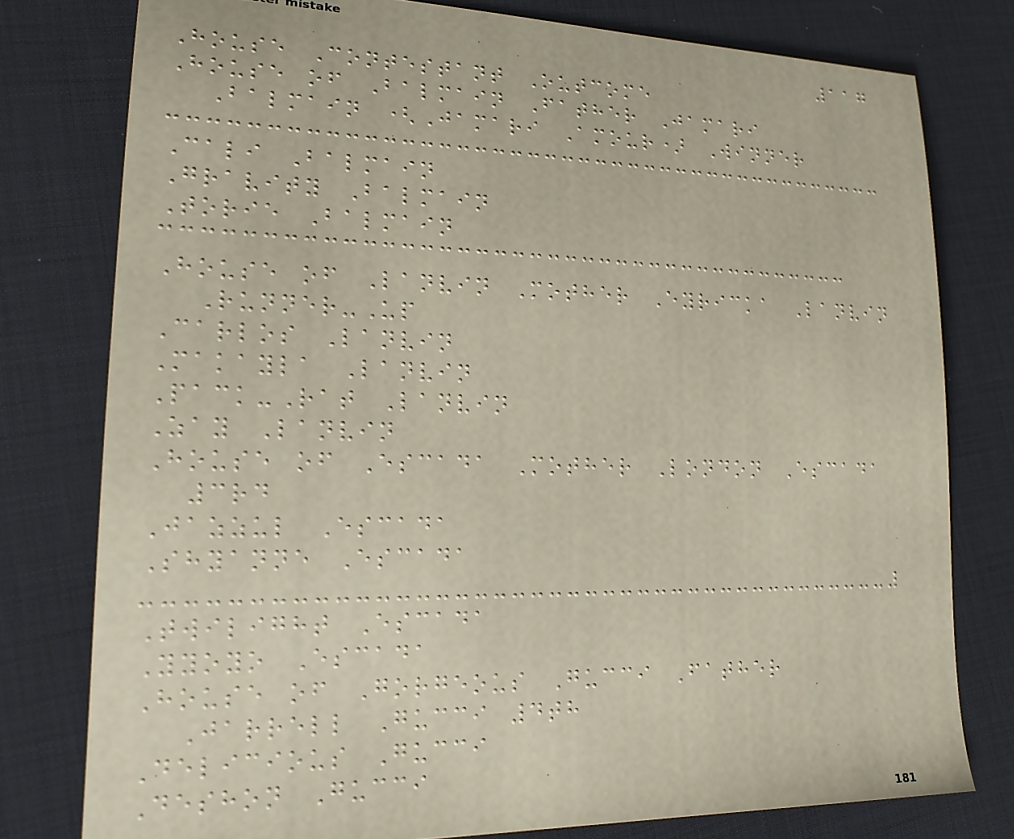117
House Contestant Outcome
House of Balmain Father Jamari
Balmain (Jamari Amour) Winner
Cali Balmain
Gravity Balmain
Torie Balmain
House of Lanvin Mother Eyricka Lanvin
Runner-Up
Carlos Lanvin
Makayla Lanvin
Pack-Rat Lanvin
Zay Lanvin
House of Escada Mother London Escada
3rd
Jazzul Escada
Shyanne Escada
Twilight Escada
Yyoyo Escada
House of Gorgeous Gucci Father
Jarrell Gucci 4th
Delicious Gucci
Deshon Gucci
